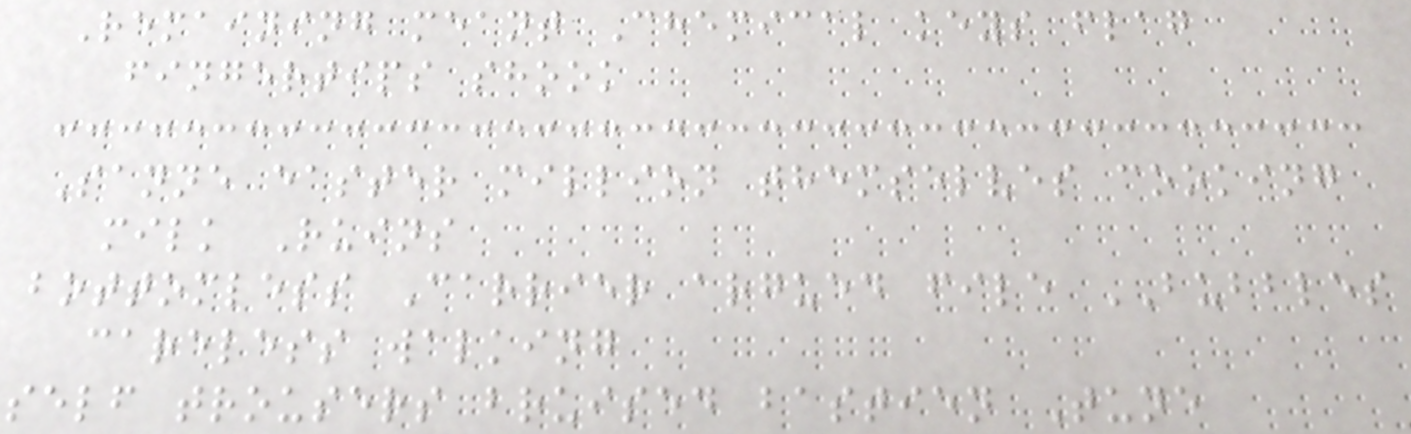Remaining meant Chemical keys flag
fingertips shook
Sanne easter million themselves cooking
milk Ruins
bottomless Carrier argued file BUBBLES
careless walking
self trousers bruised bastien Tune
